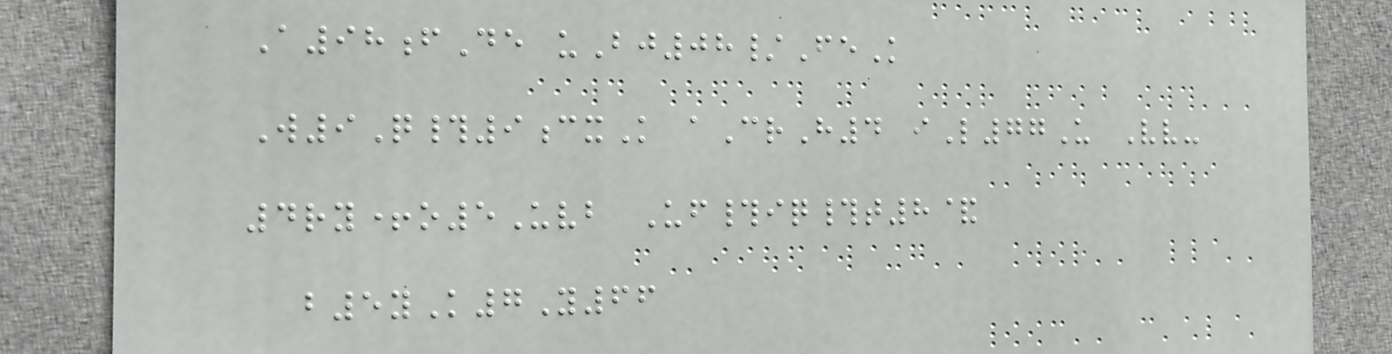A98fDe uBj08/FeK
W9Q#9cxK aCrH4 iL77U Vv-
4ry+o5Uvb Uf#iq#t8&
b5yK7Y66
